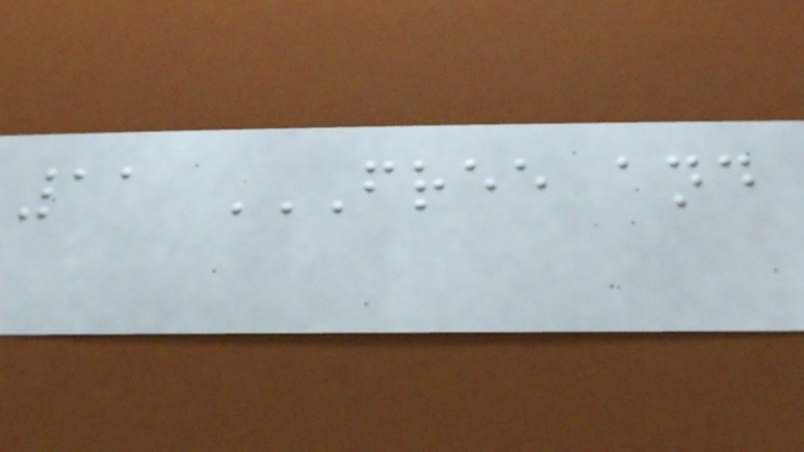11 FREE AND
